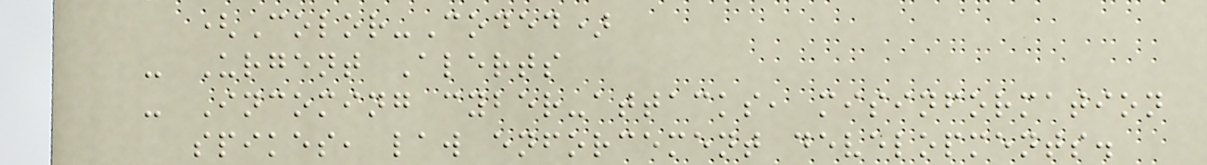(Color-Coded)
- Urgent Alerts
- Incoming cyber-attacks, misinformation
spikes, law enforcement developments.
